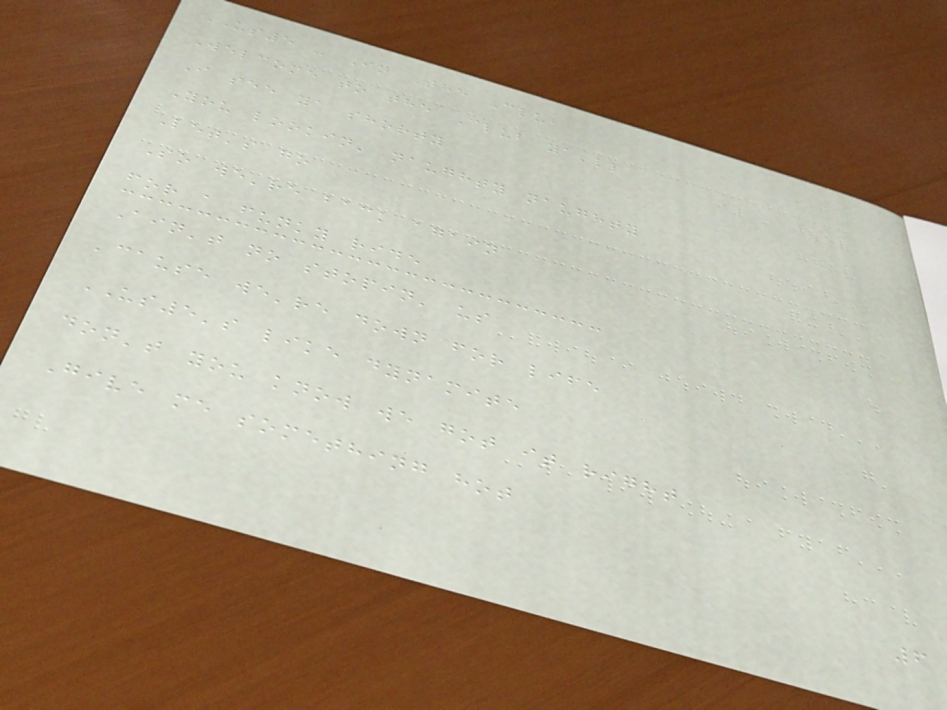US5 - In The Club
Welcome to the Club ya'll
I see ya shorty
You lookin' naughty naughty
Let's go
So we're back again
for a funky ride
Ain't no stopin' us
'cause we're down for life
US5's like dynamite
don't you know we got it right
Give me something hot
6
